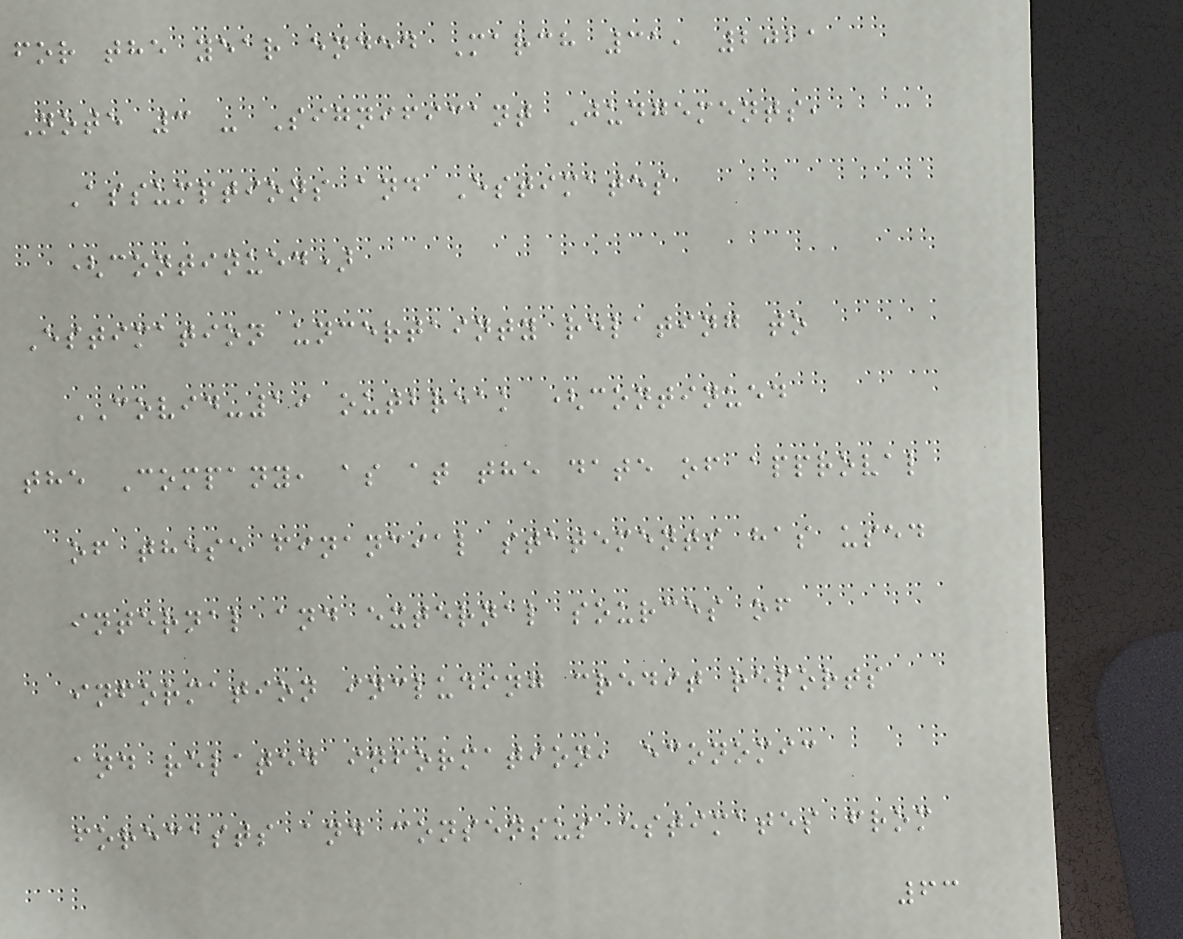for the year ended March 31, 2021
Note 3 - Significant Judgements,
Assumptions and Estimates
(continued)
Estimation uncertainty relating to
COVID-19 outbreak (continued
the Company, as at the date of approval
of these financial statements has used
internal and external sources of
information including credit reports
and related information, economic
forecasts and consensus estimates from
63
